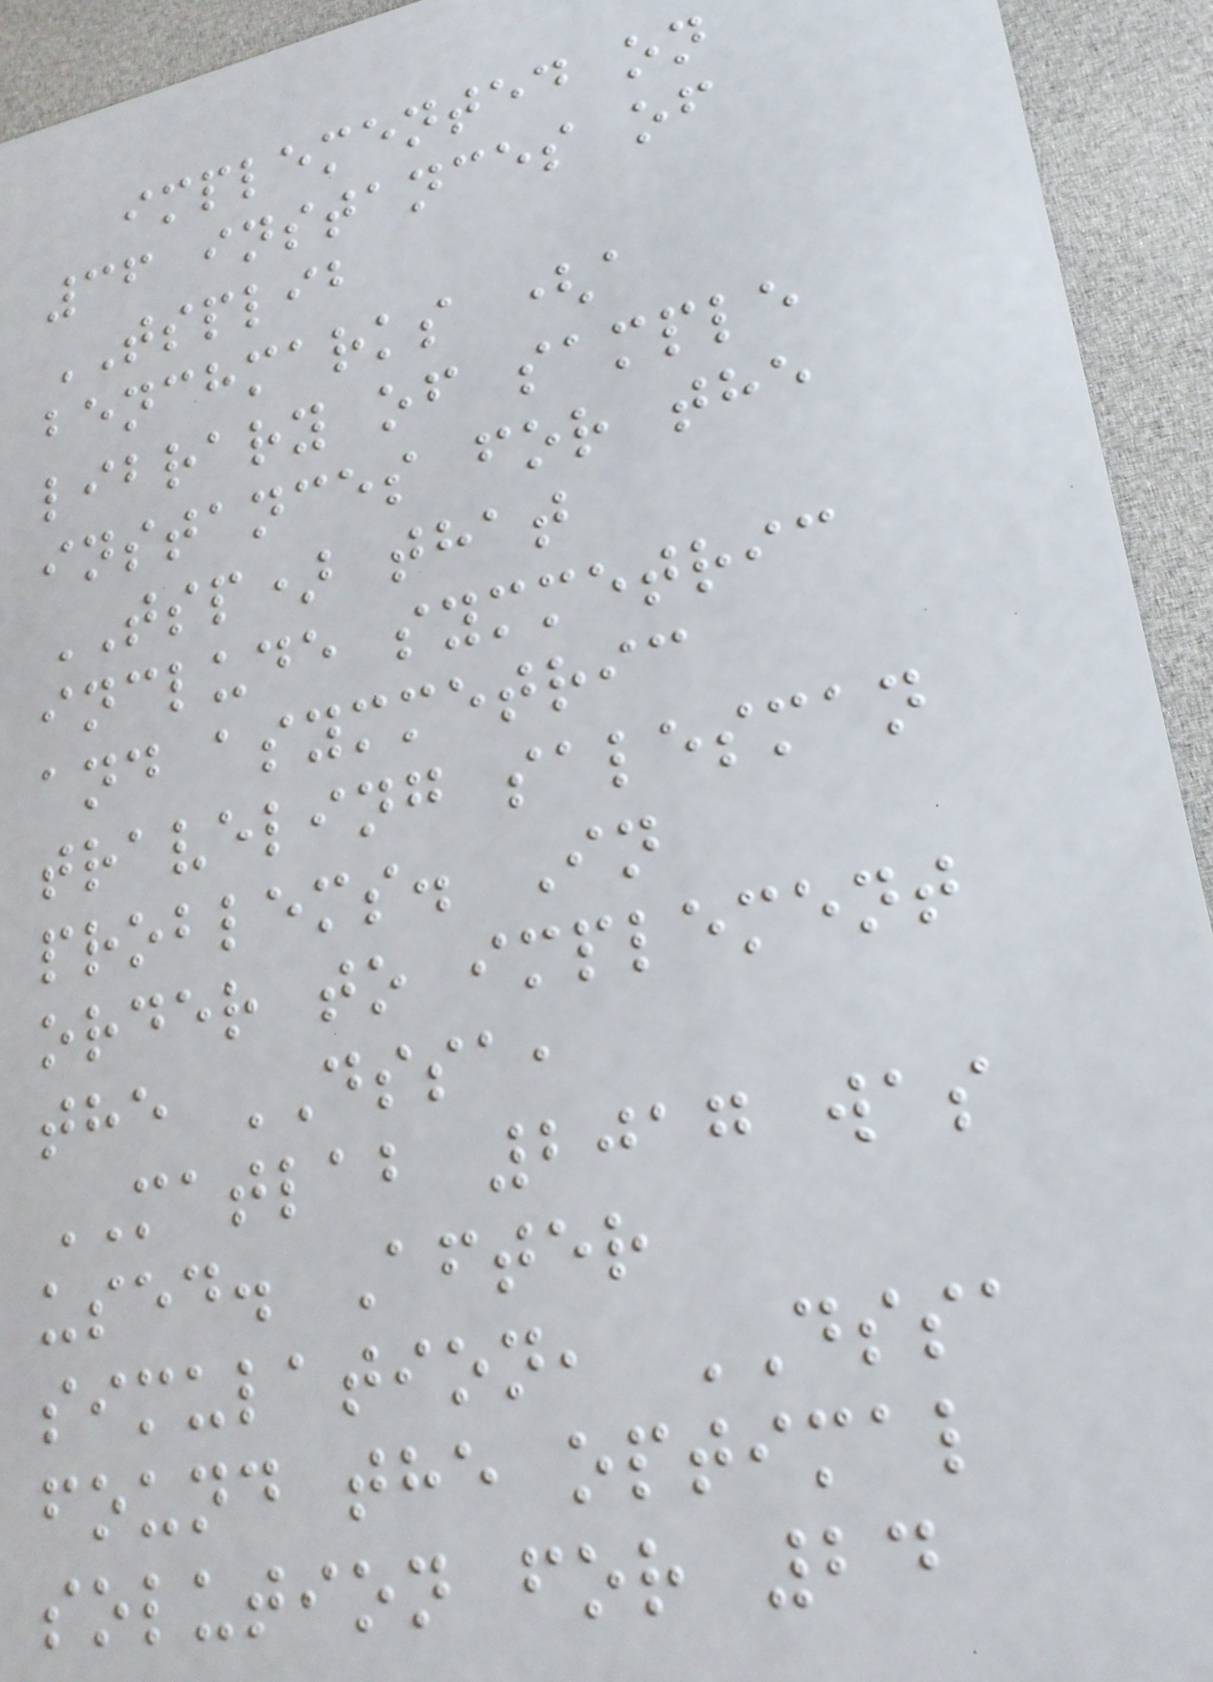implemented on
36 instances of
TSPLIB
benchmarks (a
library of sample
instances for the
TSP) that
include symmetric
and asymmetric
traveling salesman
problems. In
order to implement
the DSSA,
MATLAB 2017 was
used. After
simulation, DSSA
found the optimal
solution for 24
